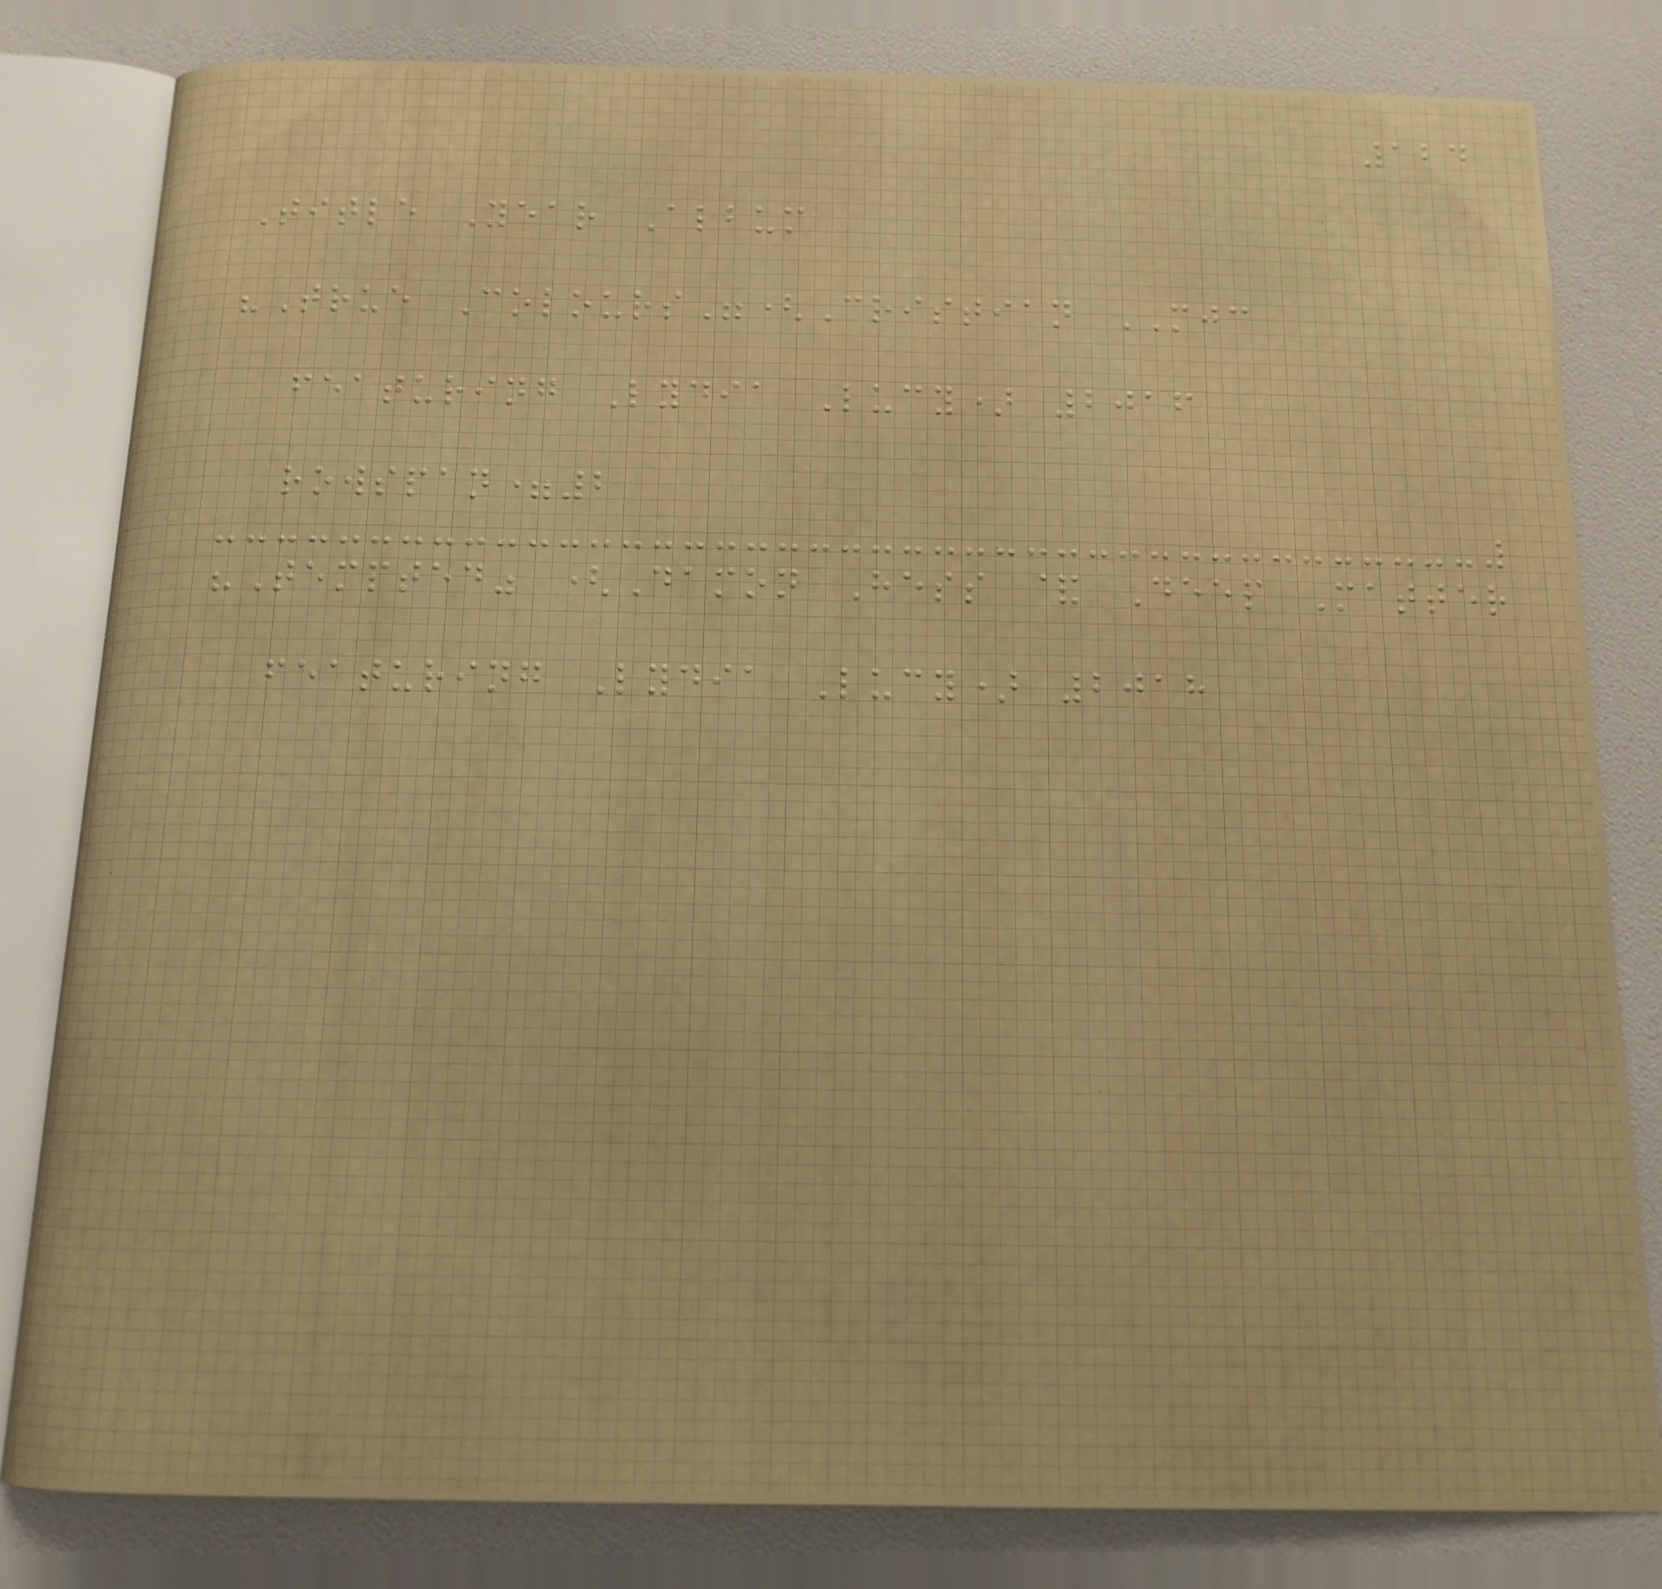124
Title Year Album
"True Colours"(Cristian MJC
featuring Lydia Lucy) 2016
rowspan=2
"Tempted" (Damon Hess & Deep Matter
featuring Lydia Lucy) 2018
